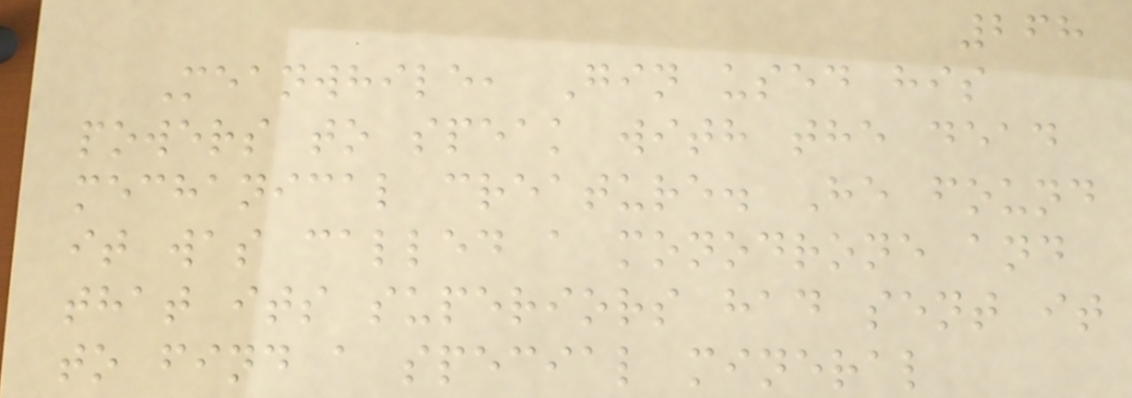268
Meanwhile, Gin used his
powers to speak with the dead
mechanical creature. He found
it was called a monodrone and
that its superiors had sent it
to find a special mineral
